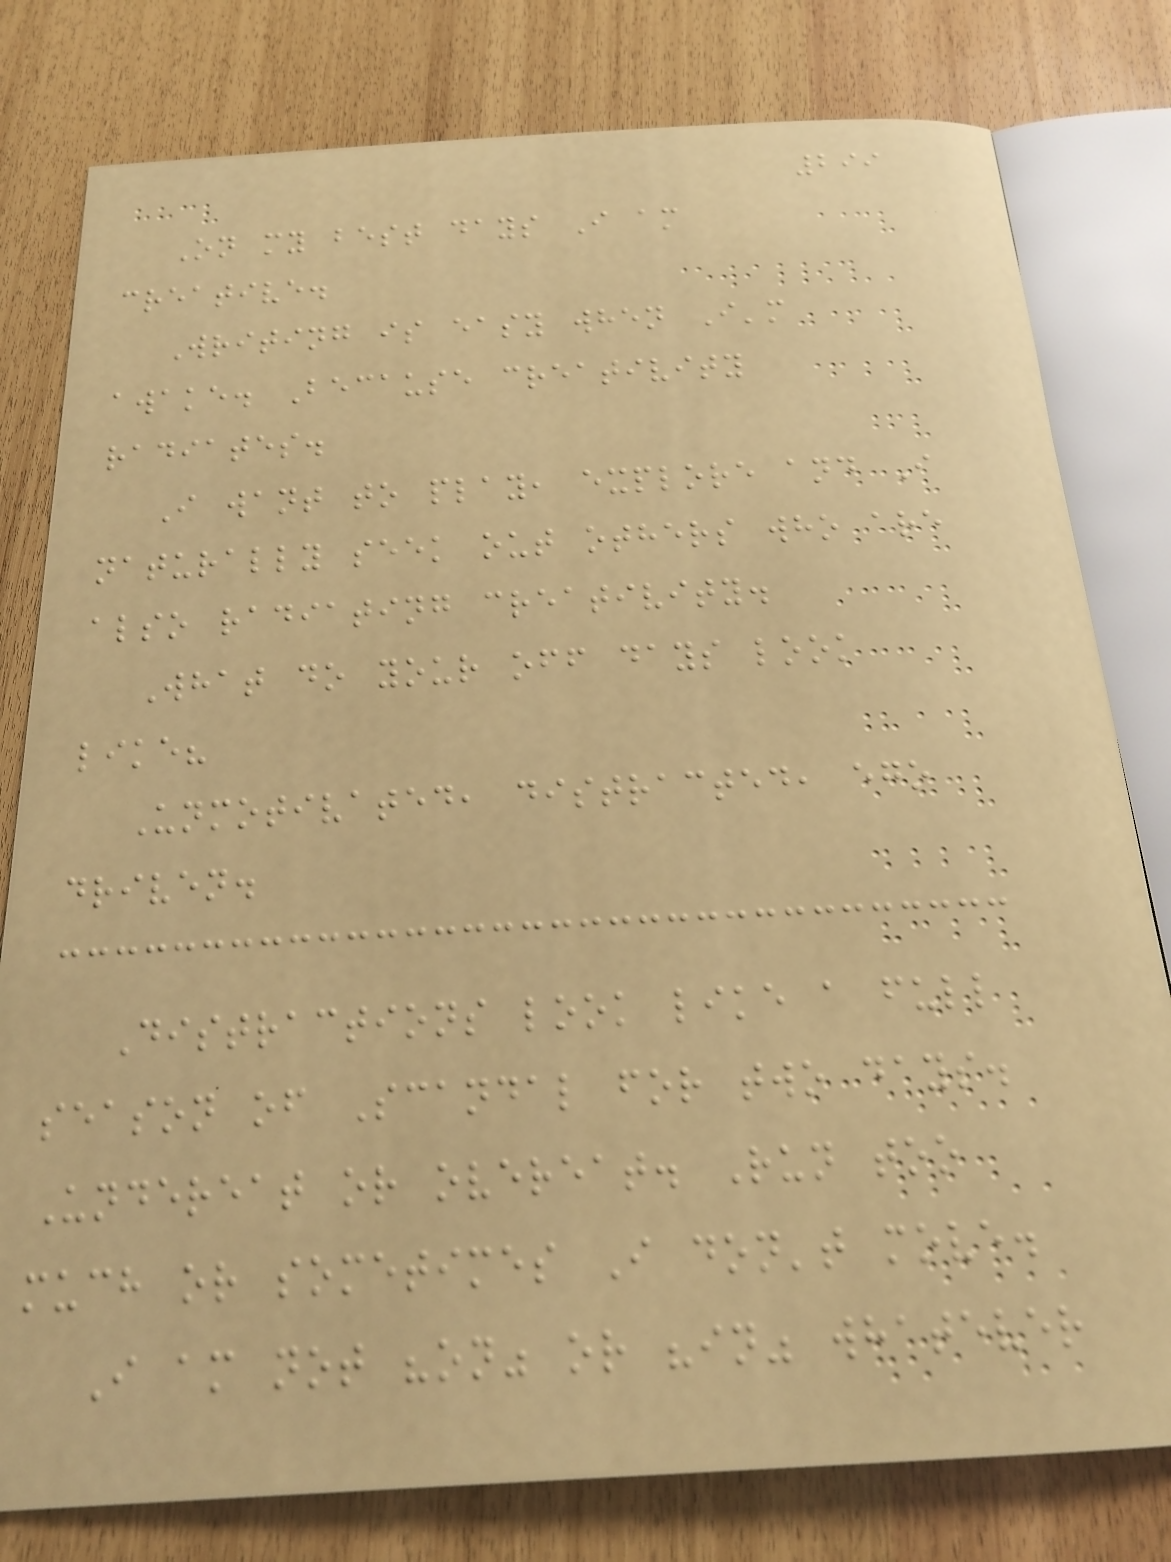299
On my best days I am
creative.
Writing is easy when I'm
awake. Because creativity
radiates.
I want to play, explore and I
naturally seek out others who are
also radiating creativity.
What do your off days look
like?
Unmotivated, distracted, ego
driven.
Distractions look like a full
season of Scandal for two days.
Undereat or overeat. Run too
much or sometimes I don't move.
I am not "on" or "in" whatever
